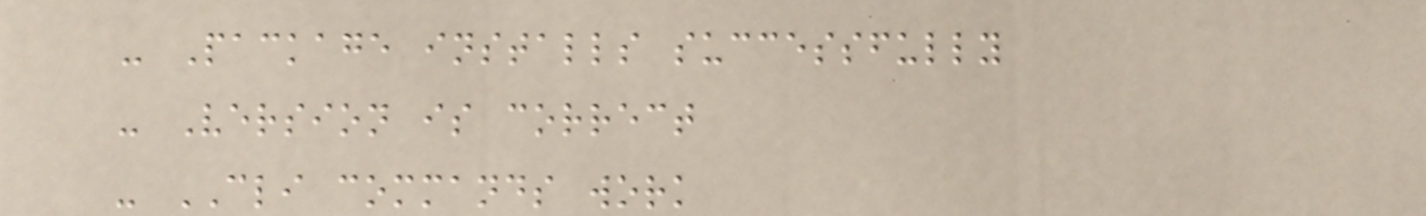- Package installs successfully
- Version is correct
- CLI commands work
